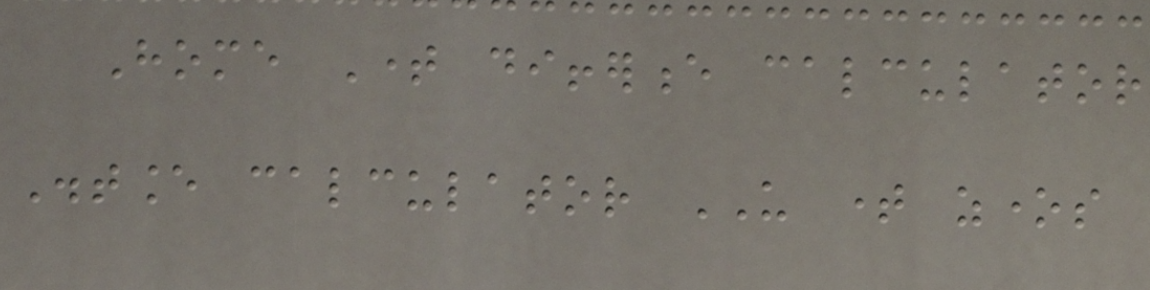Home Time difference calculator
Distance calculator US time zones
